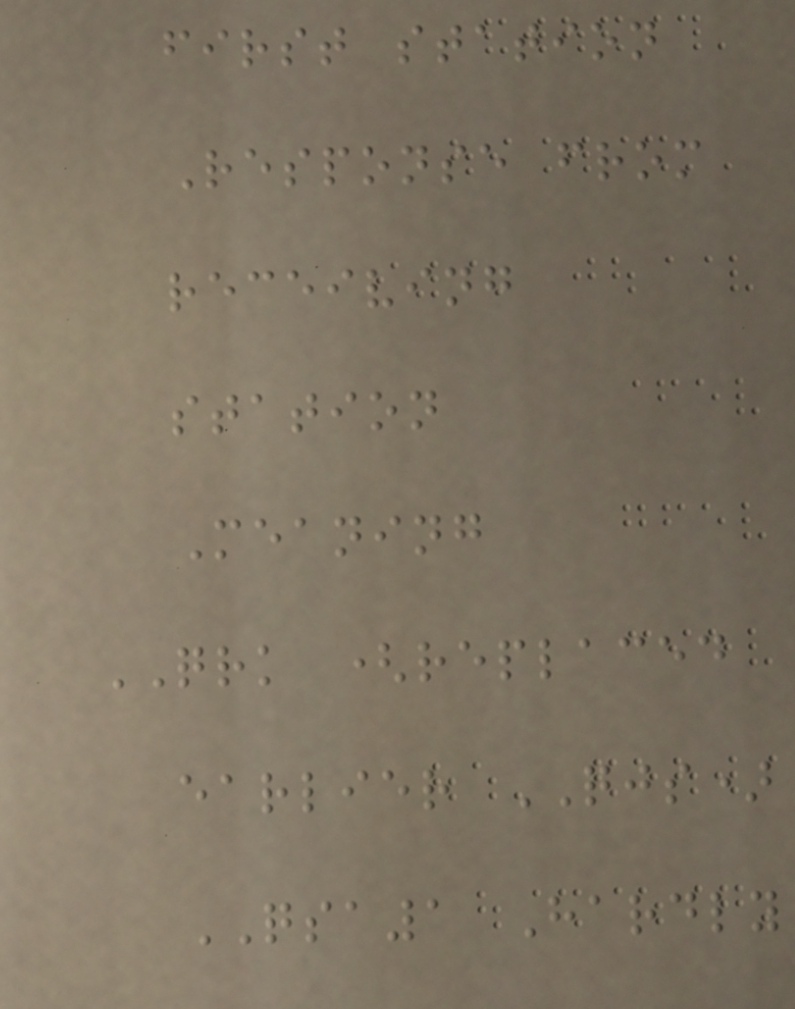first station
Response from
receiving
station
Meaning
QRK (replaced
earlier QJS)
QSA1 Hardly
